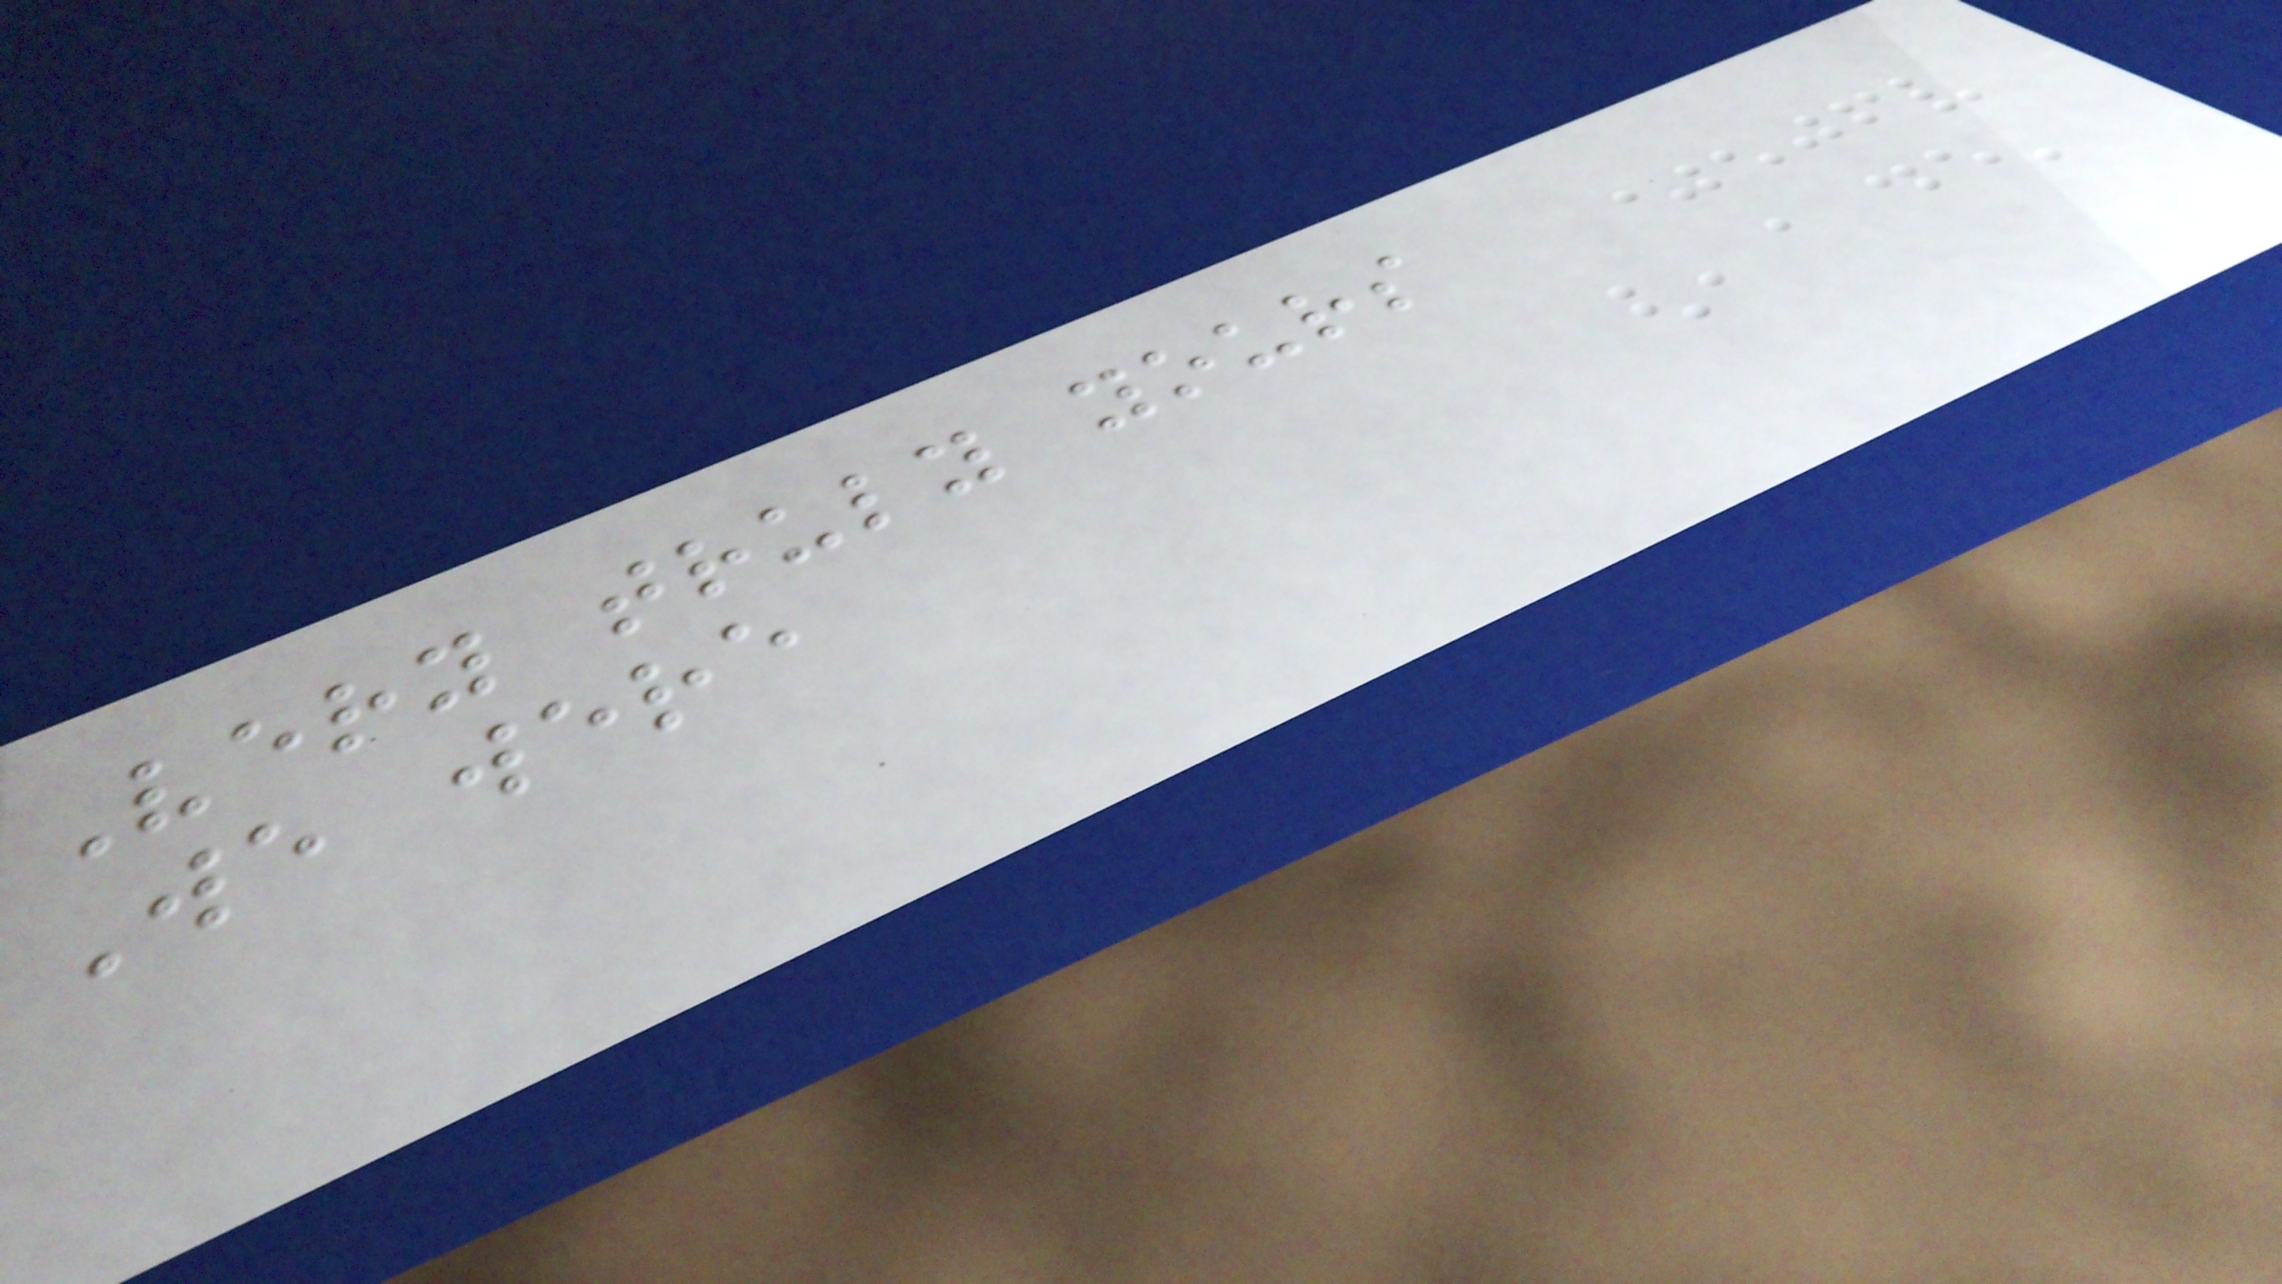Very truly yours
We were
